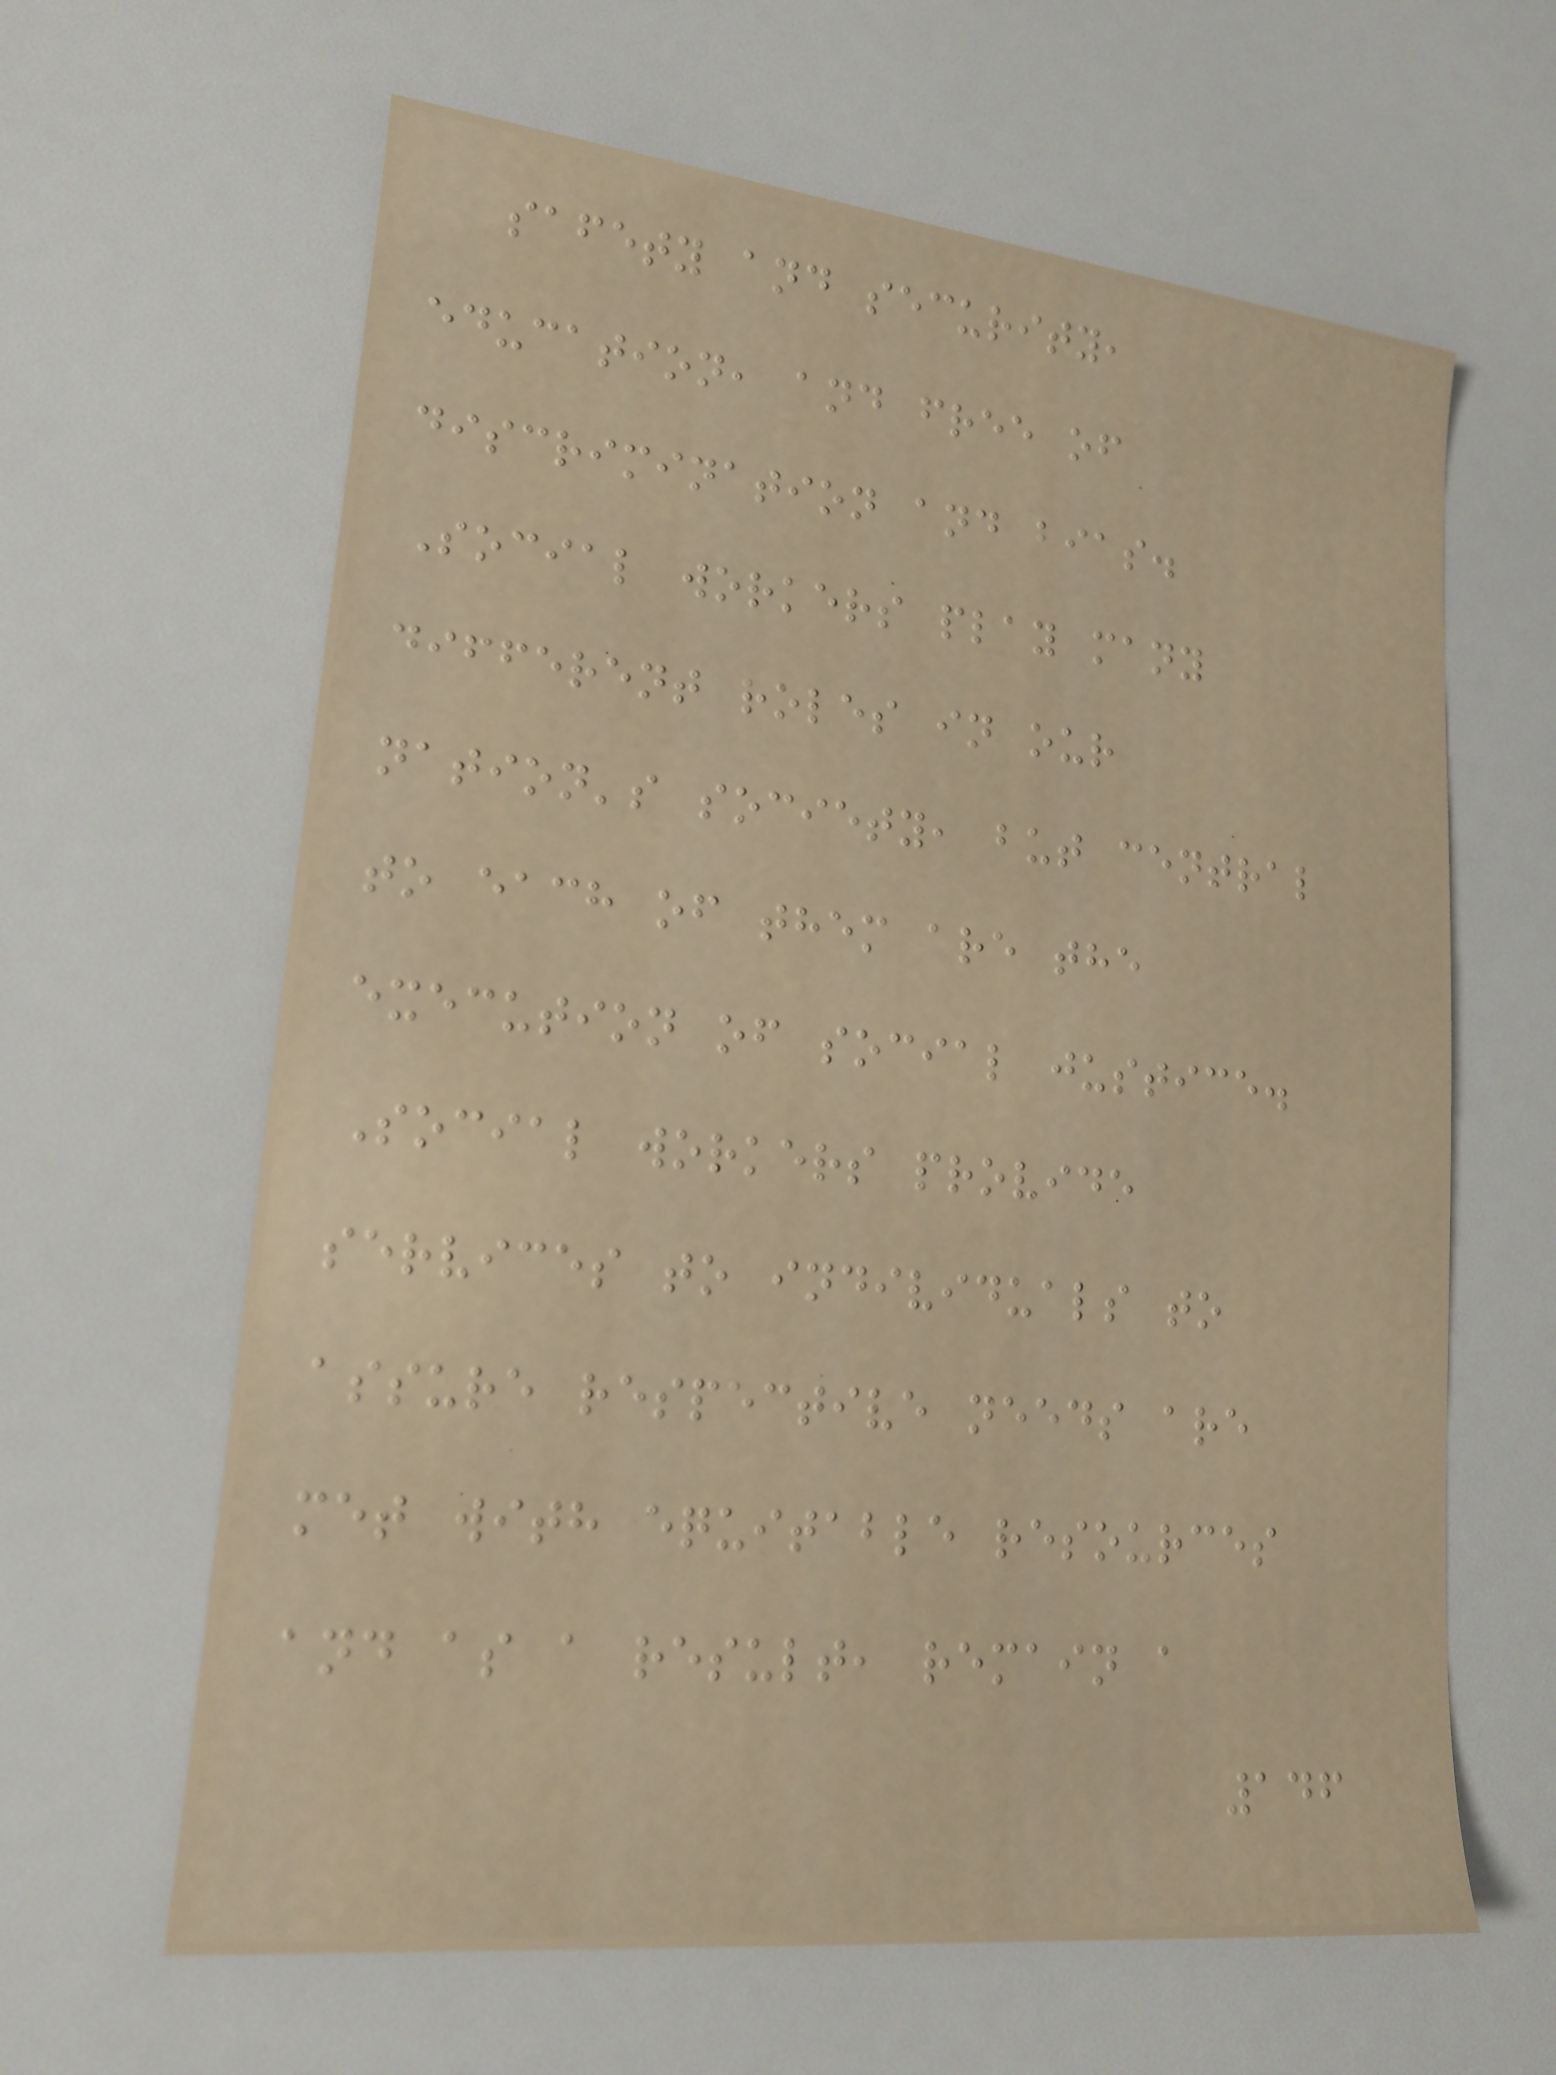safety and security,
education, and free of
discrimination and bias.
Social workers play many
different roles in our
nation's society, but central
to each of them are the
execution of social justice.
Social workers provide
services to individuals to
assure respective needs are
met with equitable resources
and as a result, remain a
146
